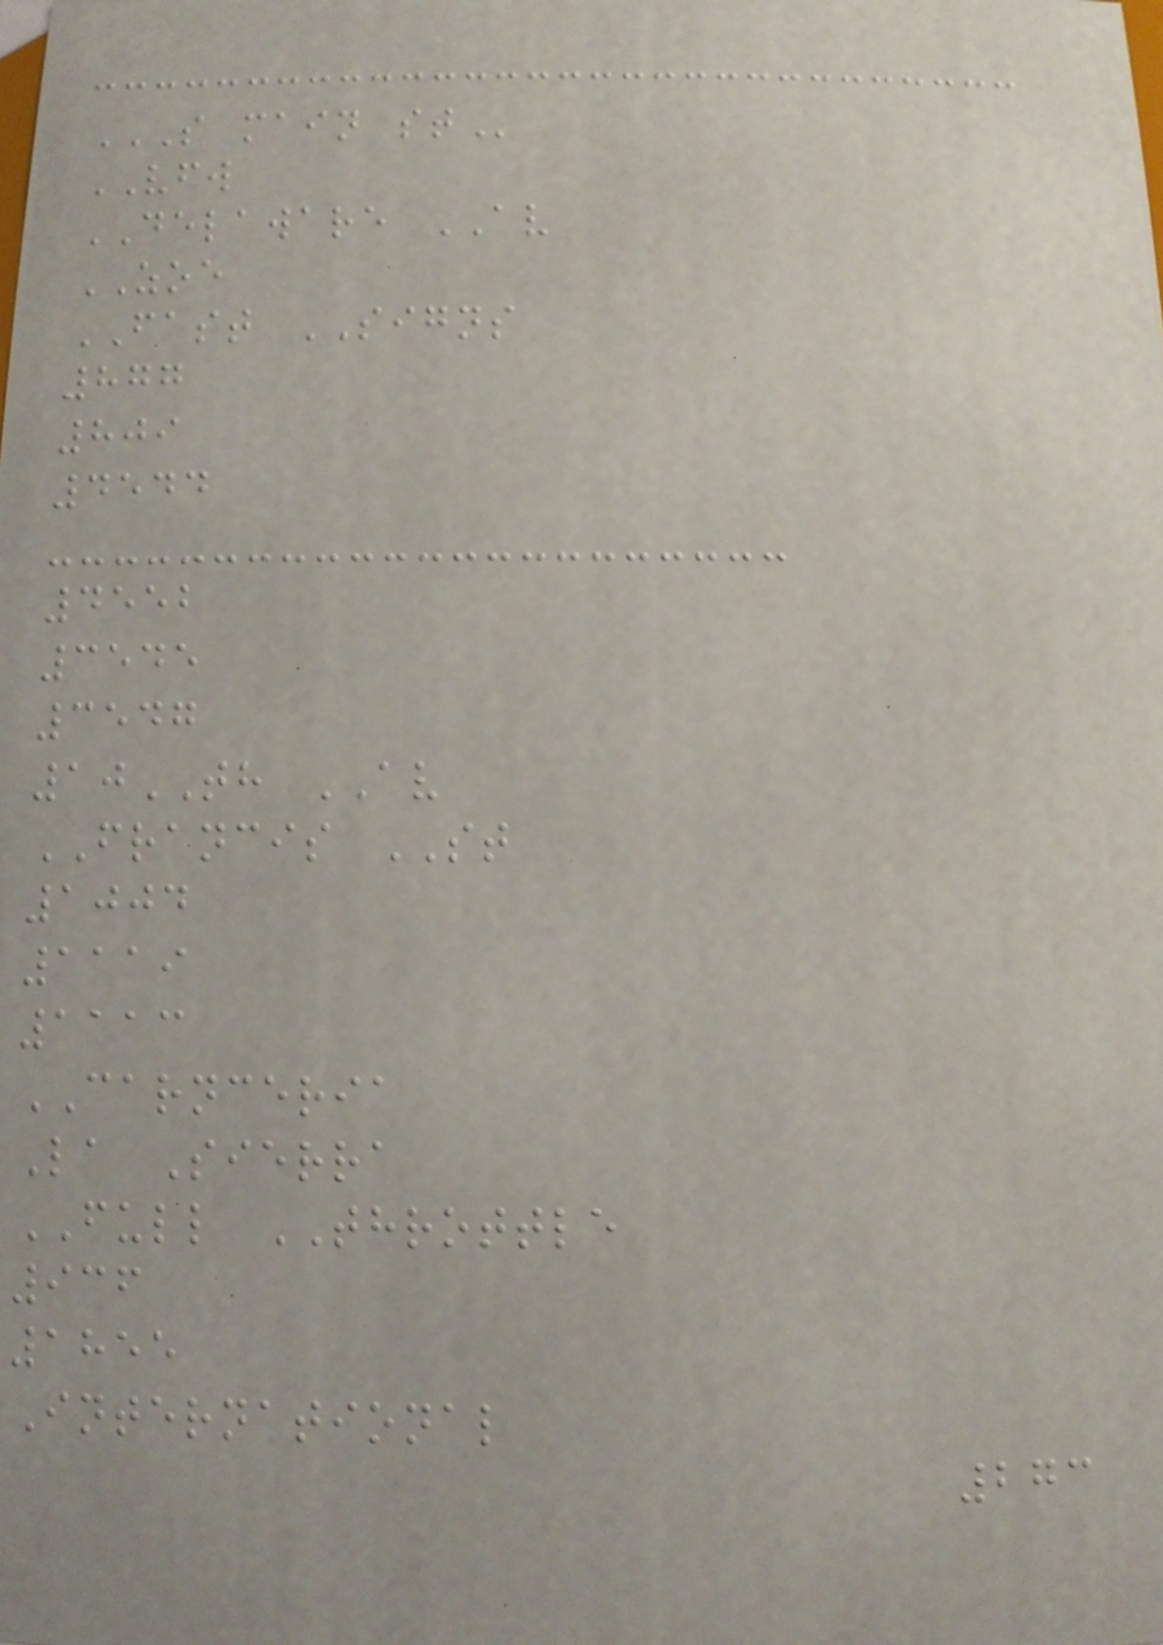S MAIN ST
VFW
DELAWARE AV
ZOE
FAST SIGNS
877
809
4544
4552
3545
3547
10TH AV
FRANCIS ST
1004
1119
1113
CARNCERIA
La Sierra
FULL THROTTLE
936
1855
International
273
